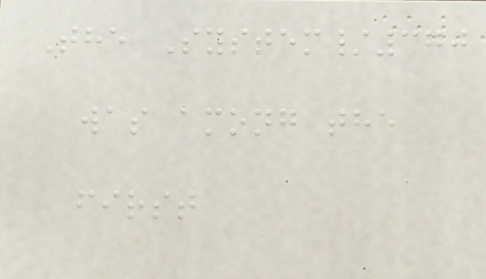The System/370
was among the
first
